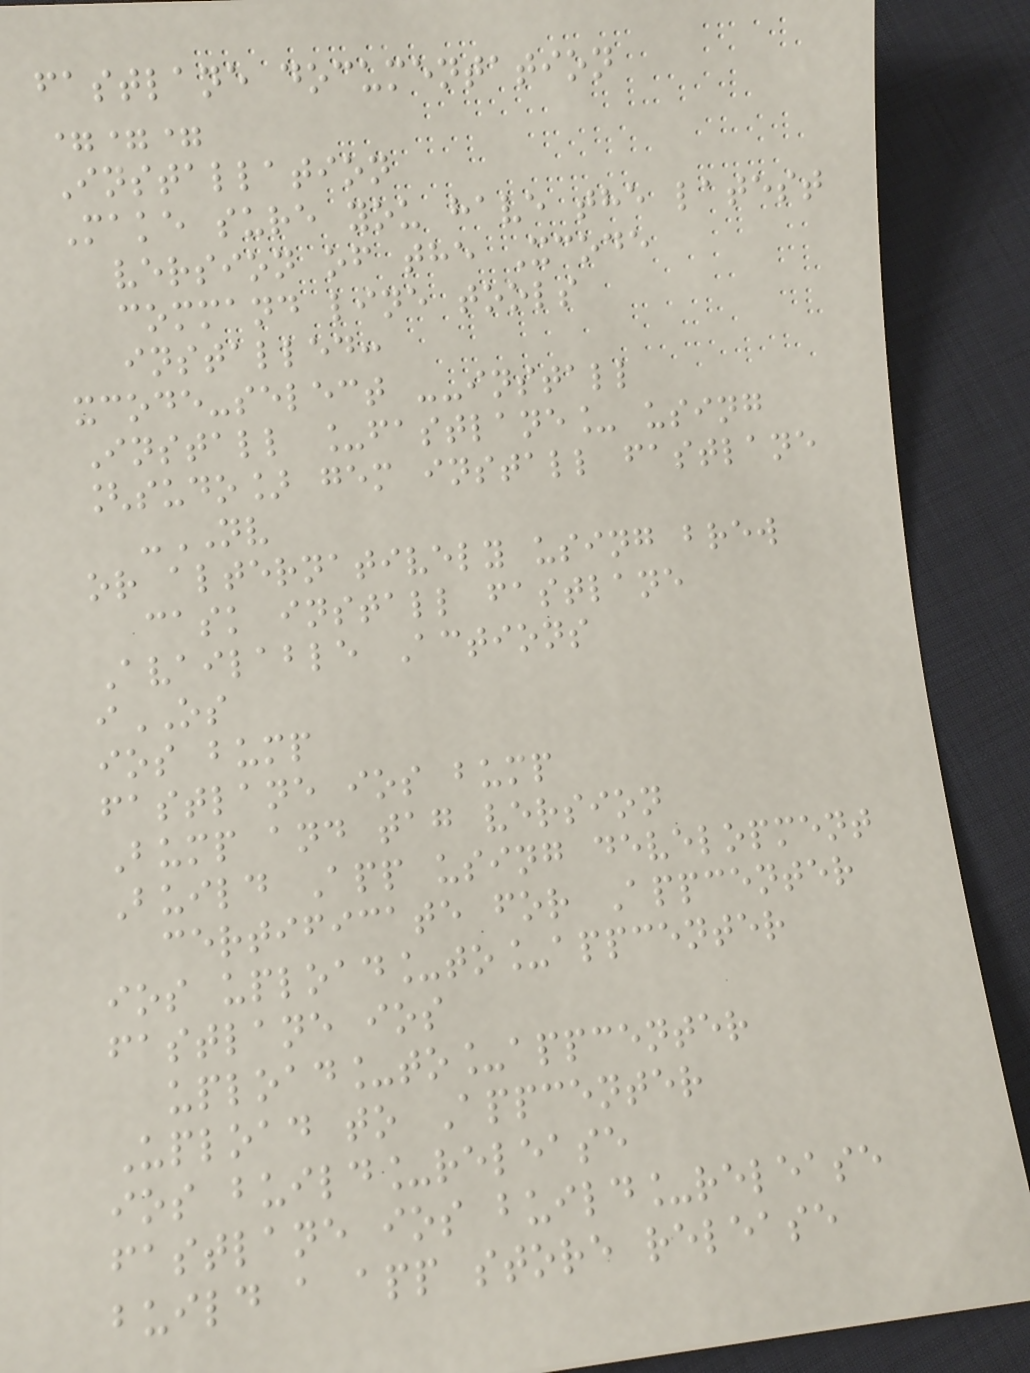fastlane documentation
===
Installation
Make sure you have the latest
version of the Xcode
command line tools
installed:
xcode-select --install
Install _fastlane_ using
[sudo] gem install fastlane
-NV
or alternatively using brew
cask install fastlane
Available Actions
iOS
ios bump
fastlane ios bump
Bump and tag version
Build App using development
certificate for Appcenter
ios upload_to_appcenter
fastlane ios
upload_to_appcenter
Upload to Appcenter
ios build_release
fastlane ios build_release
build a app store release
